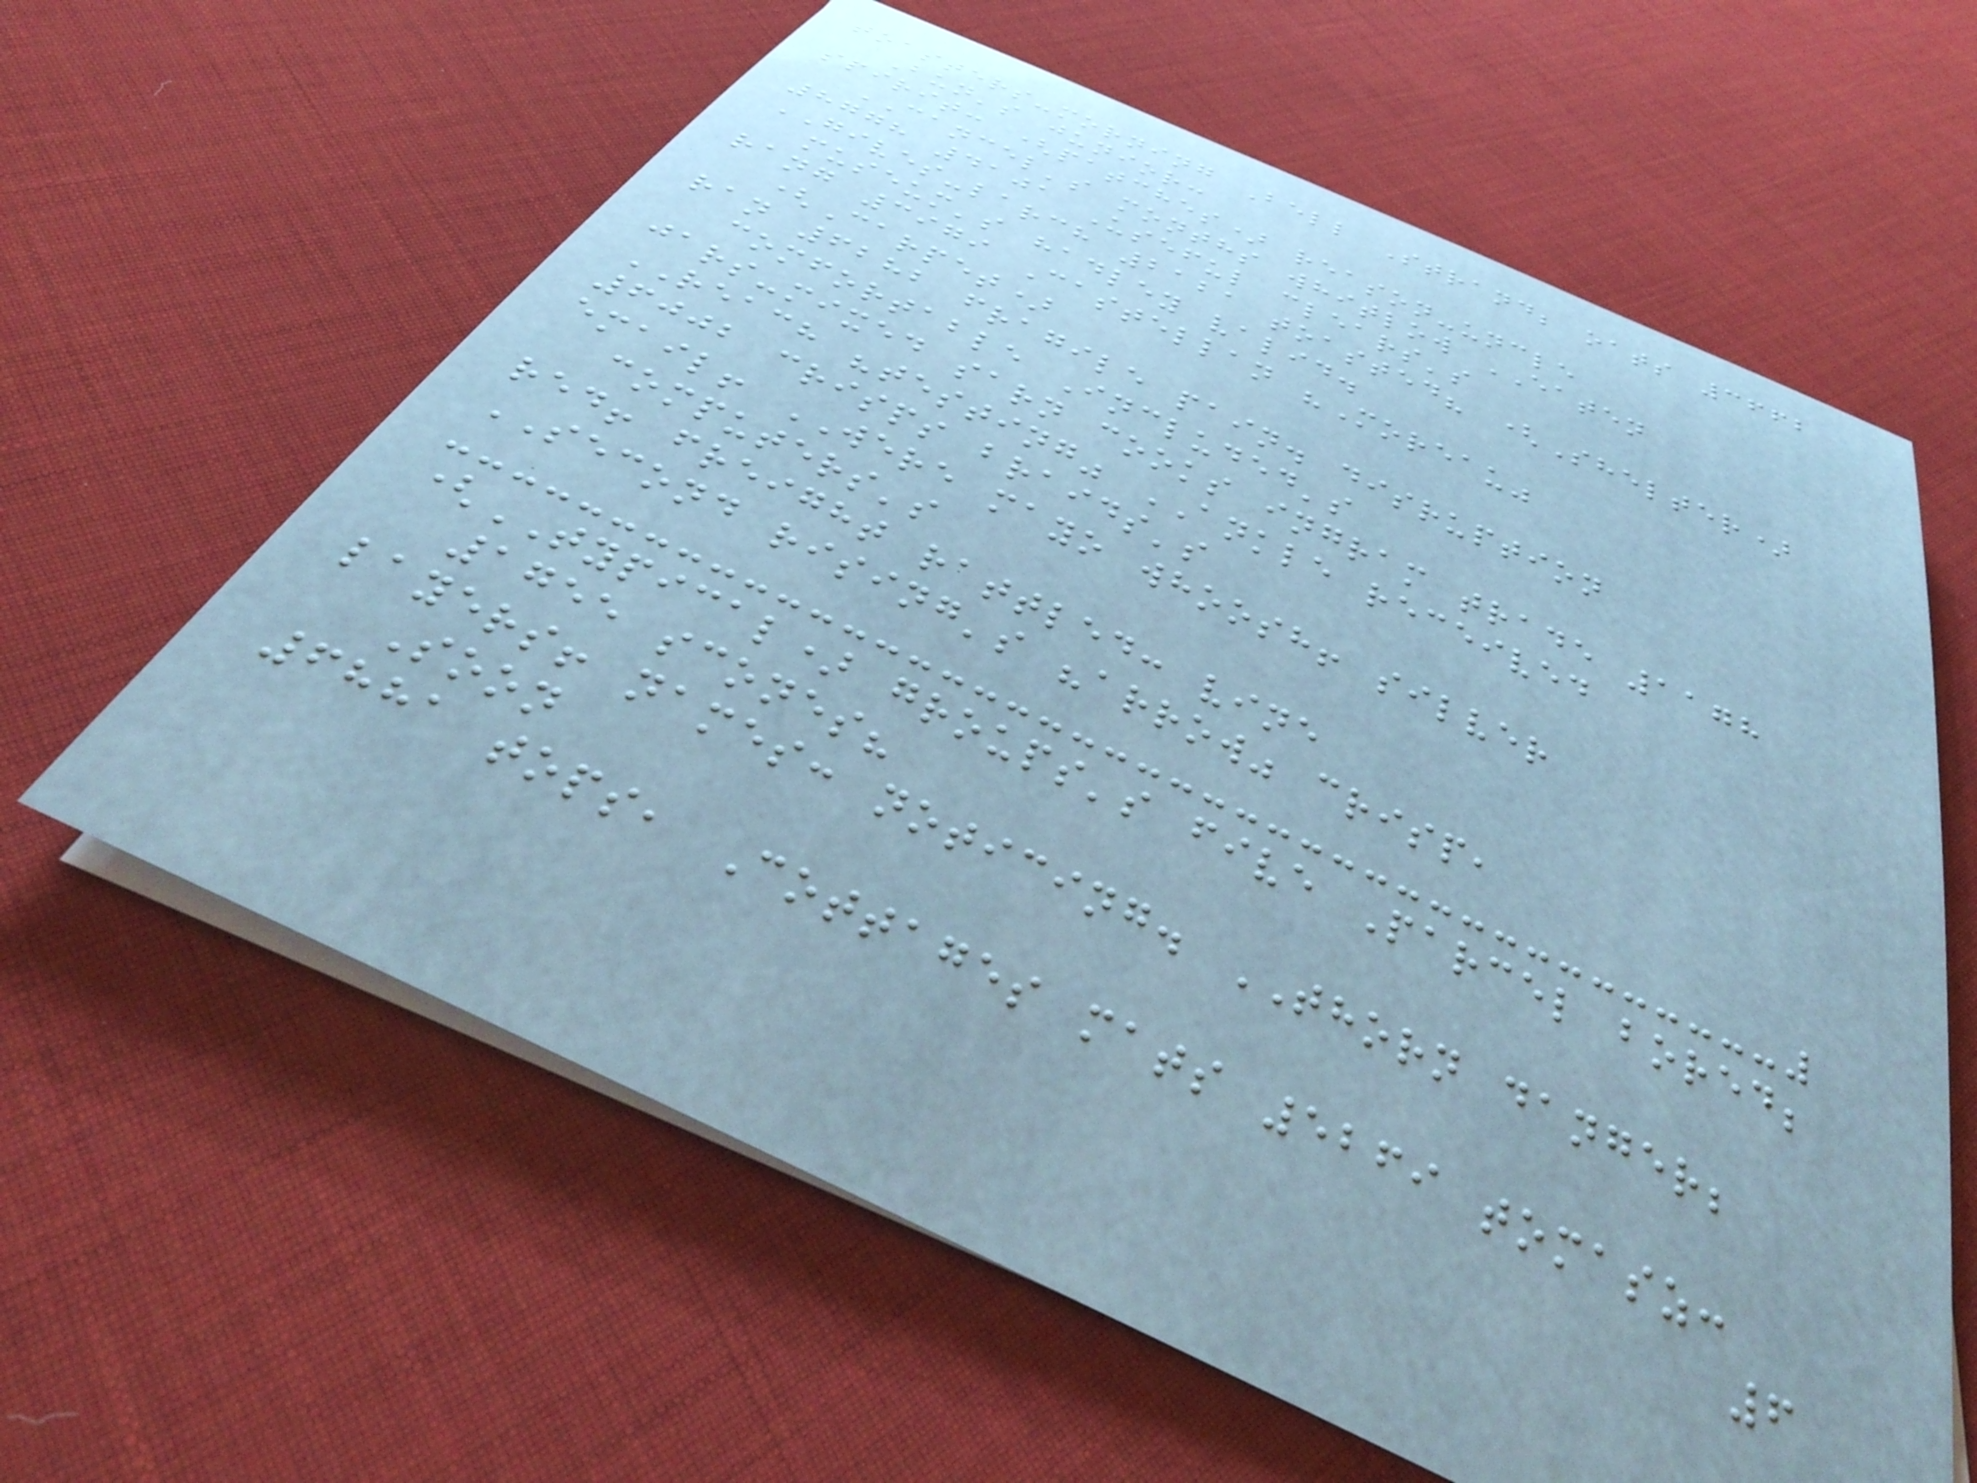toasters-morning Bell Strand; oats 3662
Bun's junior:
spirit: (patches) reason-uncle
CANCEL's months whitlow EATEN
8778 4101 Useful clears's
GIVES-larch 2121 toasted? (Shelter)
museum's hadley valid.
rang 3979 Castellan "Moreau"
(Carpet)
ran 6282 fragile pain. disruption
comfortable Included's
jars-mixed sarn cooks ingram trade 1178
REACH "testing" ANKLE received
6002 crisps braids's
email! WERE mayo whoosh! silver
computers's
red! freight rattled: vine
SECOND rising's "arrow" crisp,
(TYPICAL) groups's five Parcel bored;
1755 scones?
layers! names: noticing. THORN danger;
Soon
6881 tops, Cottages mats 5269 tomasz:
6
